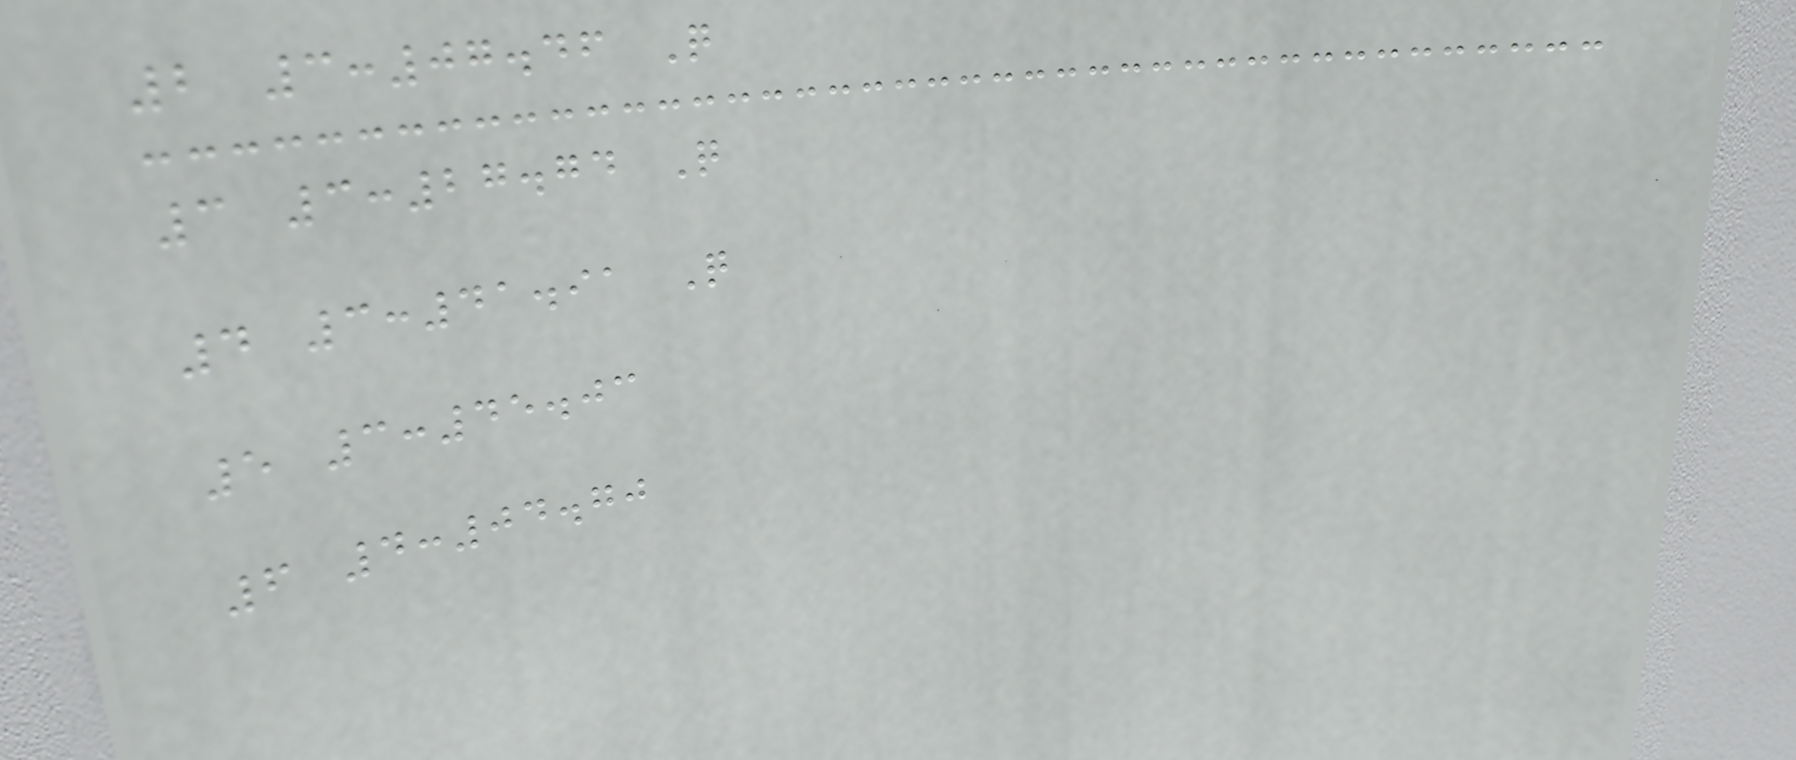2 3:07.46 Q
3 3:27.74 Q
4 3:41.91 Q
5 3:45.03
6 4:04.70
